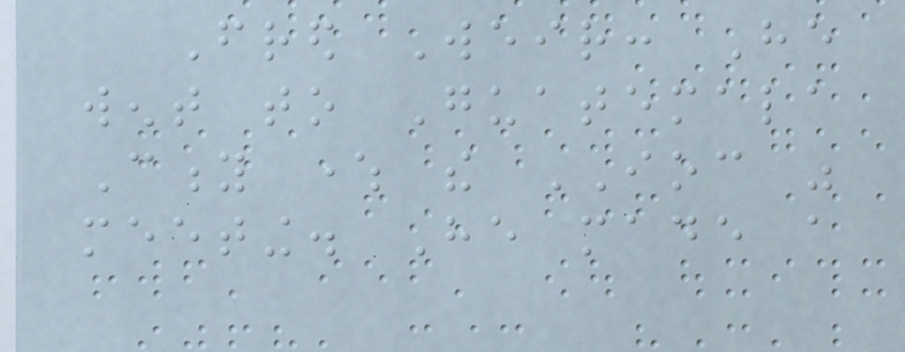Fred Weir: He
went to Guatemala
City where the IOC was
meeting. He made a
